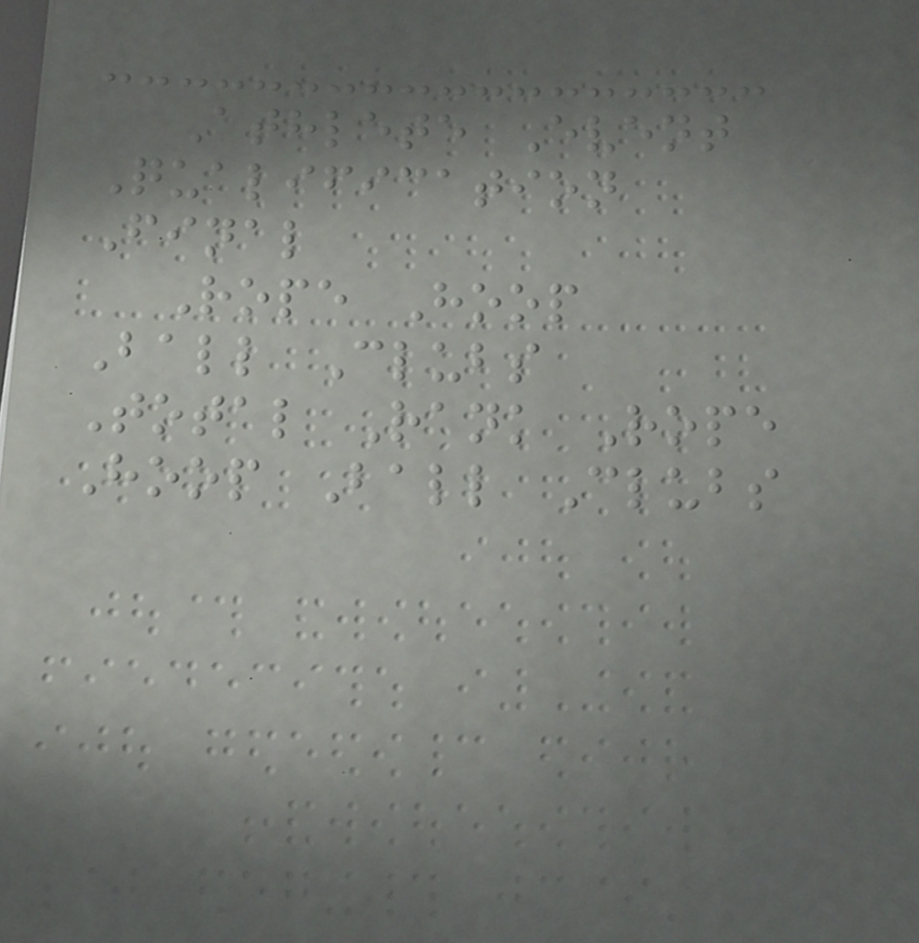Athlete Event
Qualification
Final
Rope Hoop
Ball Clubs
Total Rank Rope
Hoop Ball Clubs
